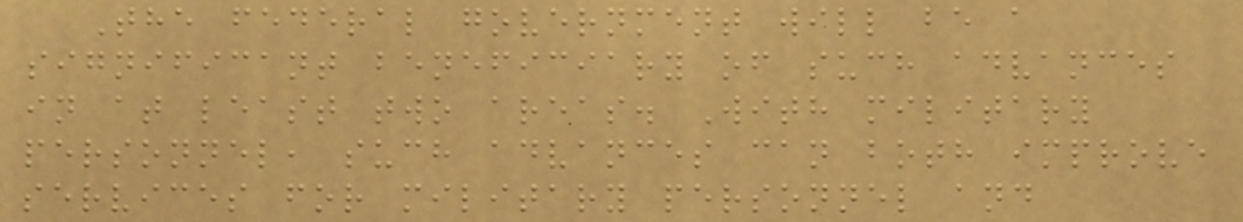The federal government will be a
significant beneficiary of such advances
in at least two areas. With military
personnel, such advances can both improve
services for military personnel and
